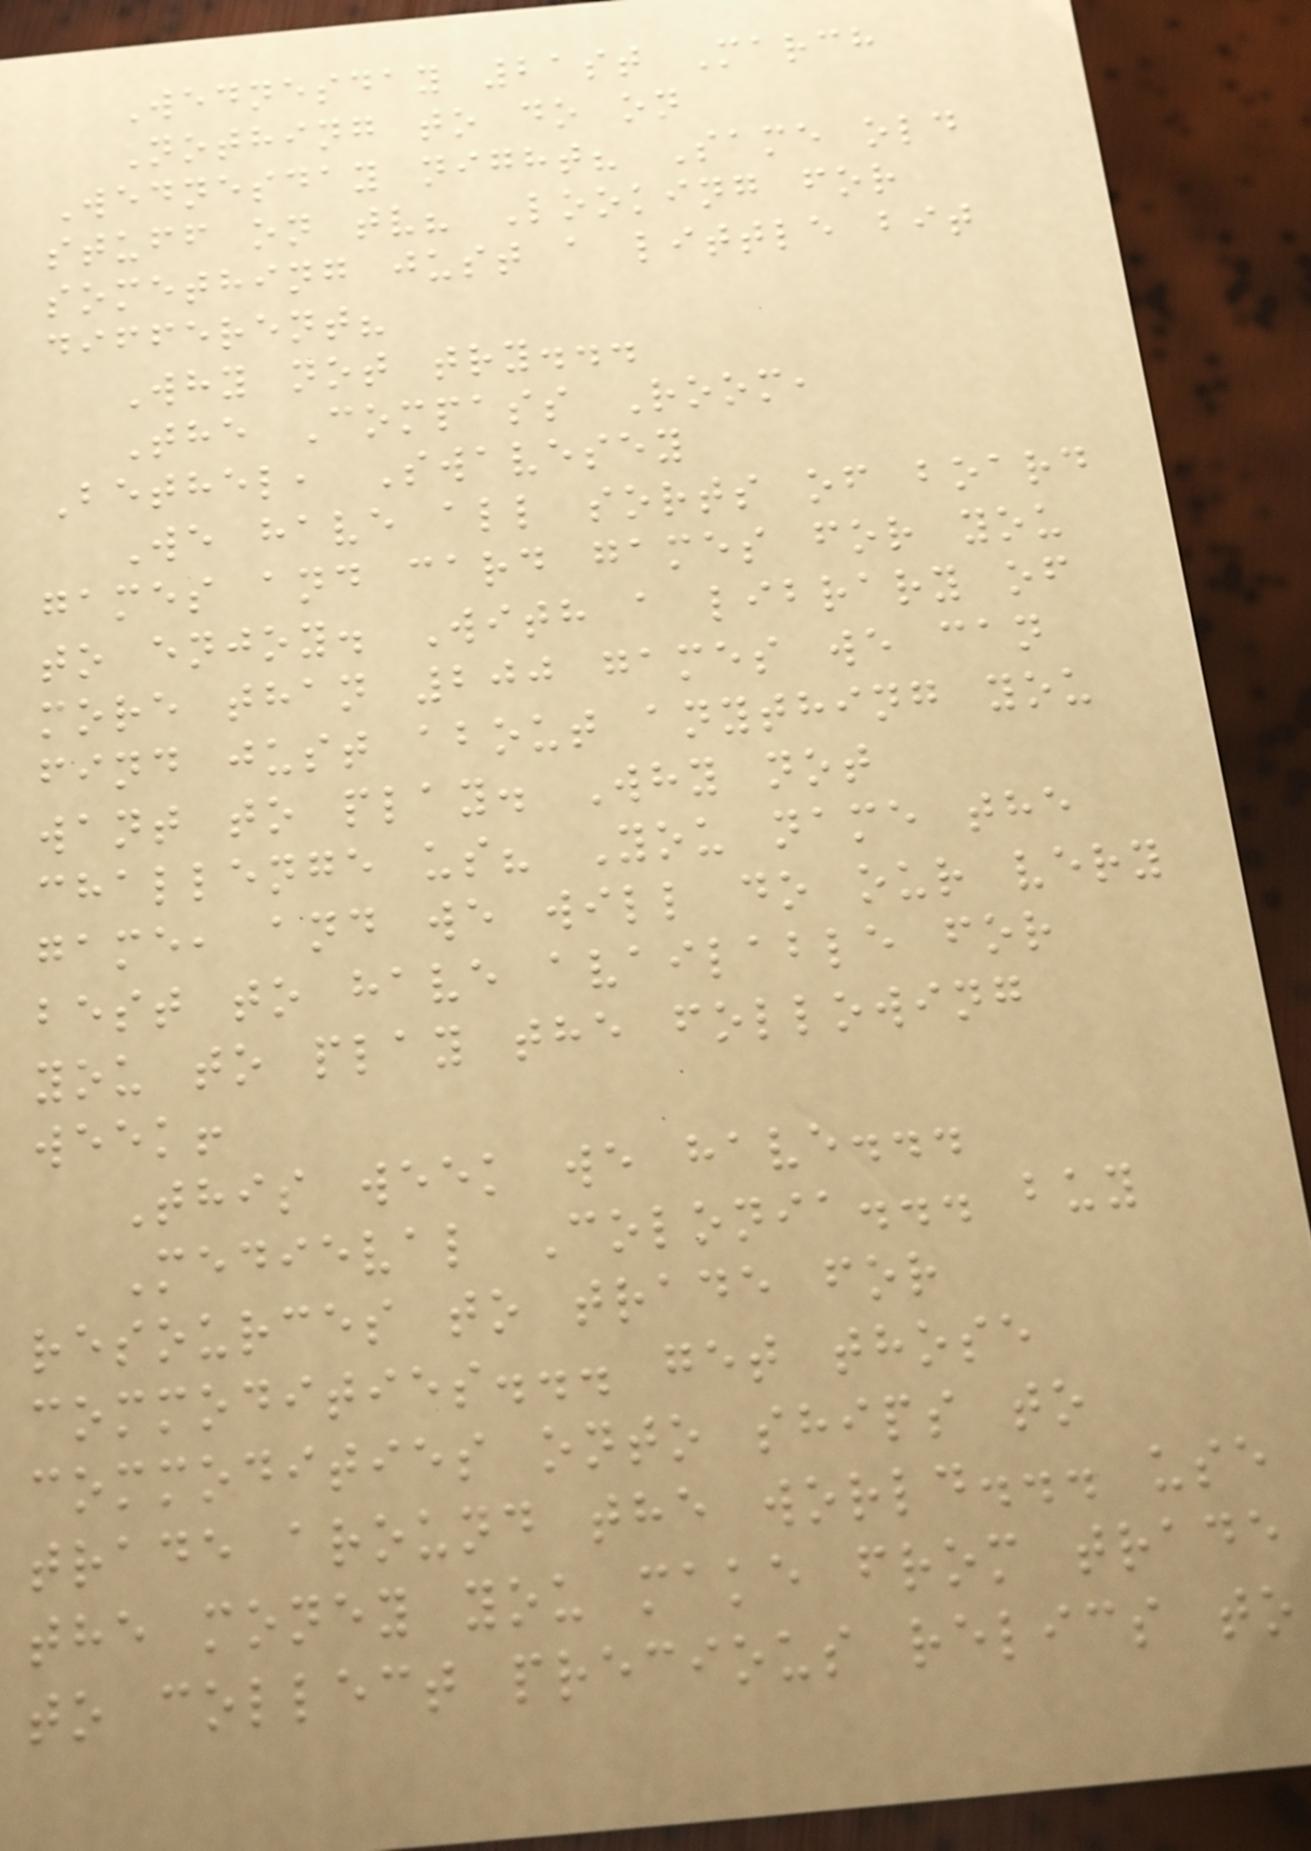Wednesday 21st March
Nothing to do on
Wednesday night? Same old
stuff on tv? Looking for
something just a little bit
different?
Why not try...
The Compass Room,
Bethel, Swavesey
We have all sorts of board
games and card games for you
to enjoy. With a library of
more than 200 games we can
find just about anything you
want to play. Why not
challenge us? You name the
game, and we will do our very
best to have available for
you to play the following
week!
This week we have...
Medieval Colonia... buy
resources to trade for
commodities... get those
commodities onto ships to
trade around the world... use
the money you make from trade
to collect precious relics to
